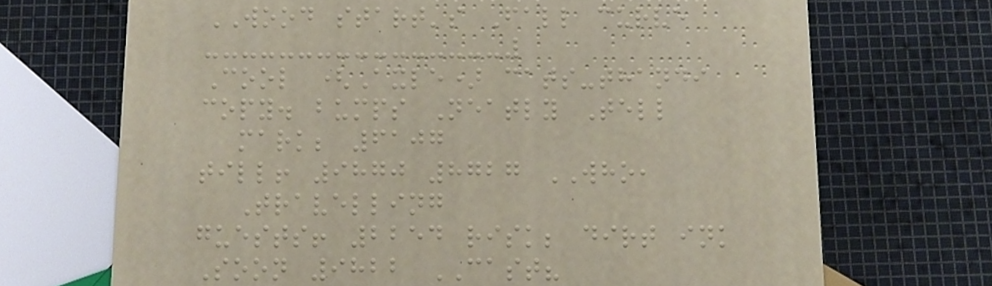WOOD start's Fall curve
Cool (Axle) cats-thandi
copy. bumps Neatly Tell
mark; 6107
till! 9870 8727 WHO,
Travelling
guests! 2254 risk; dirt ink
Soon 9822 CAST?
